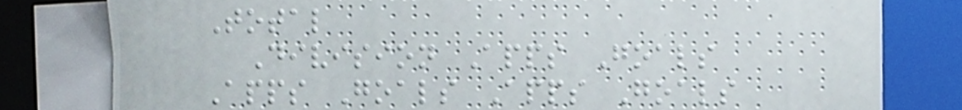Total
Division Apps Goals
Apps Goals Apps Goals
